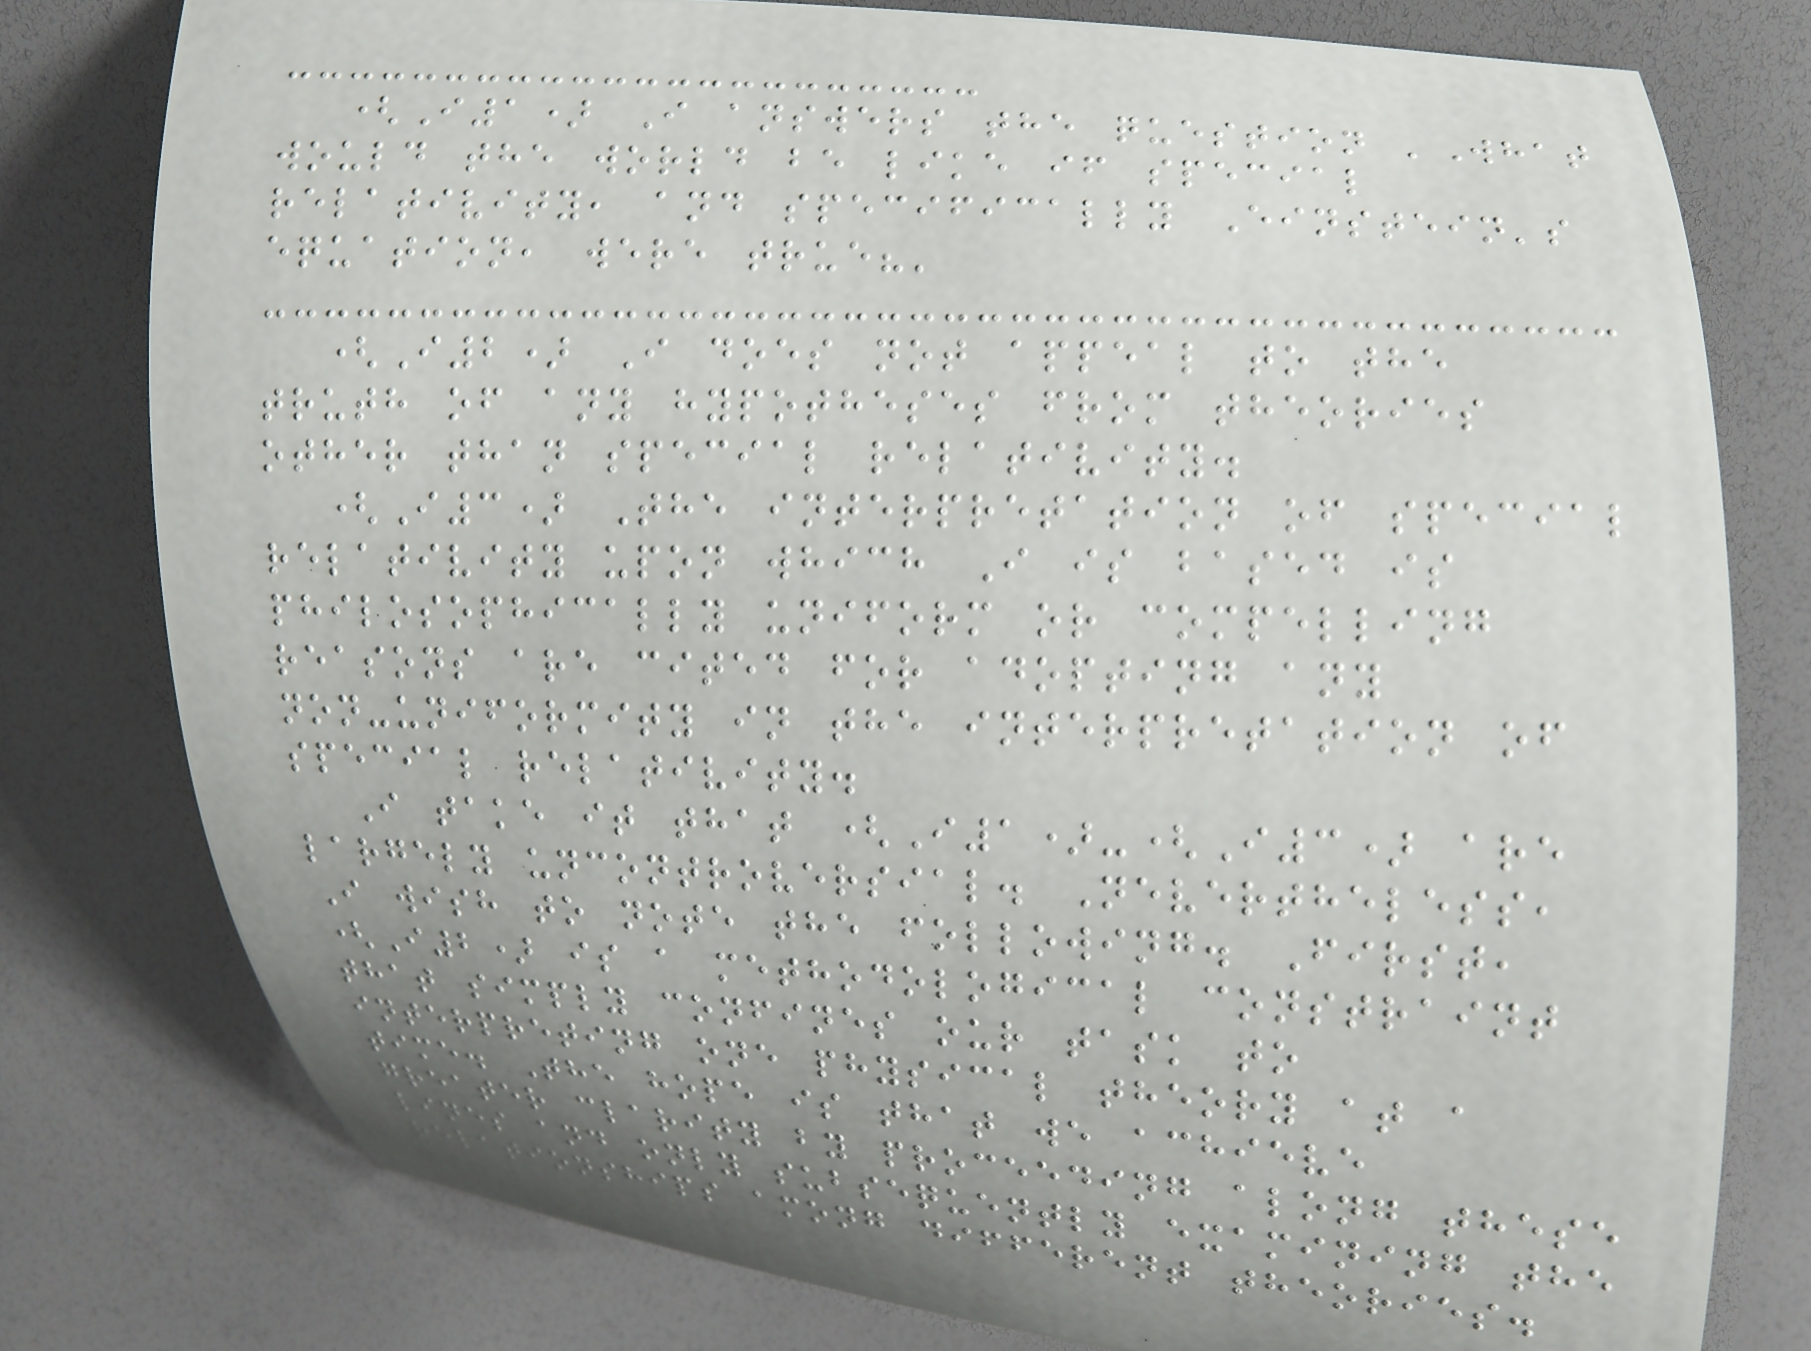(I1) I answers the question 'What
would the world be like if special
relativity, and specifically Einstein's
equation, were true?'
(I2) I does not appeal to the
truth of any hypotheses from theories
other than special relativity.
(I3) The interpretation of special
relativity upon which I is based is
philosophically uniform or compelling
reasons are cited for adopting any
non-uniformity in the interpretation of
special relativity.
I take it that (I1)-(I3) are
largely uncontroversial. Nevertheless,
I wish to note the following. First,
(I2) is a methodological constraint
that simply confines our task to
interpreting one physical theory at a
time. The hope is that we achieve
greater clarity by proceeding along these
lines and only subsequently examining the
relationships among different theories.
